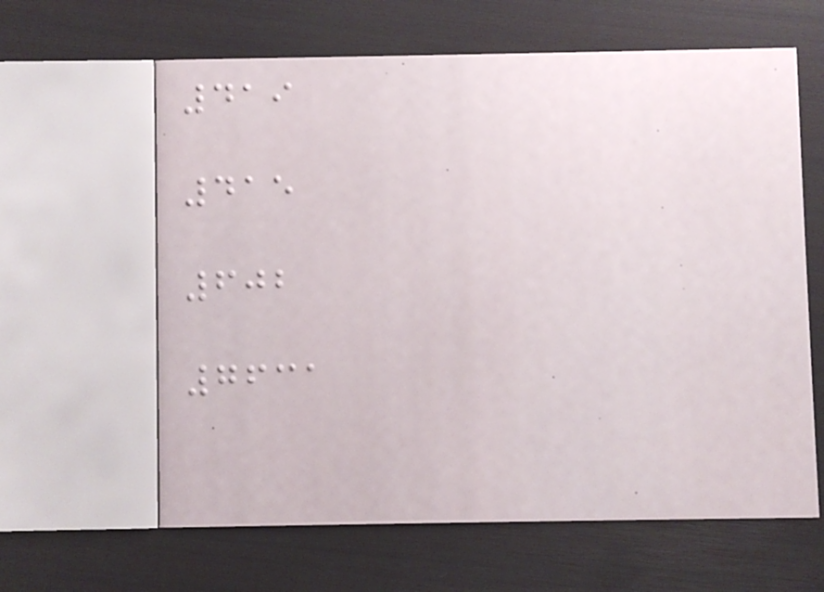419
415
602
7631
